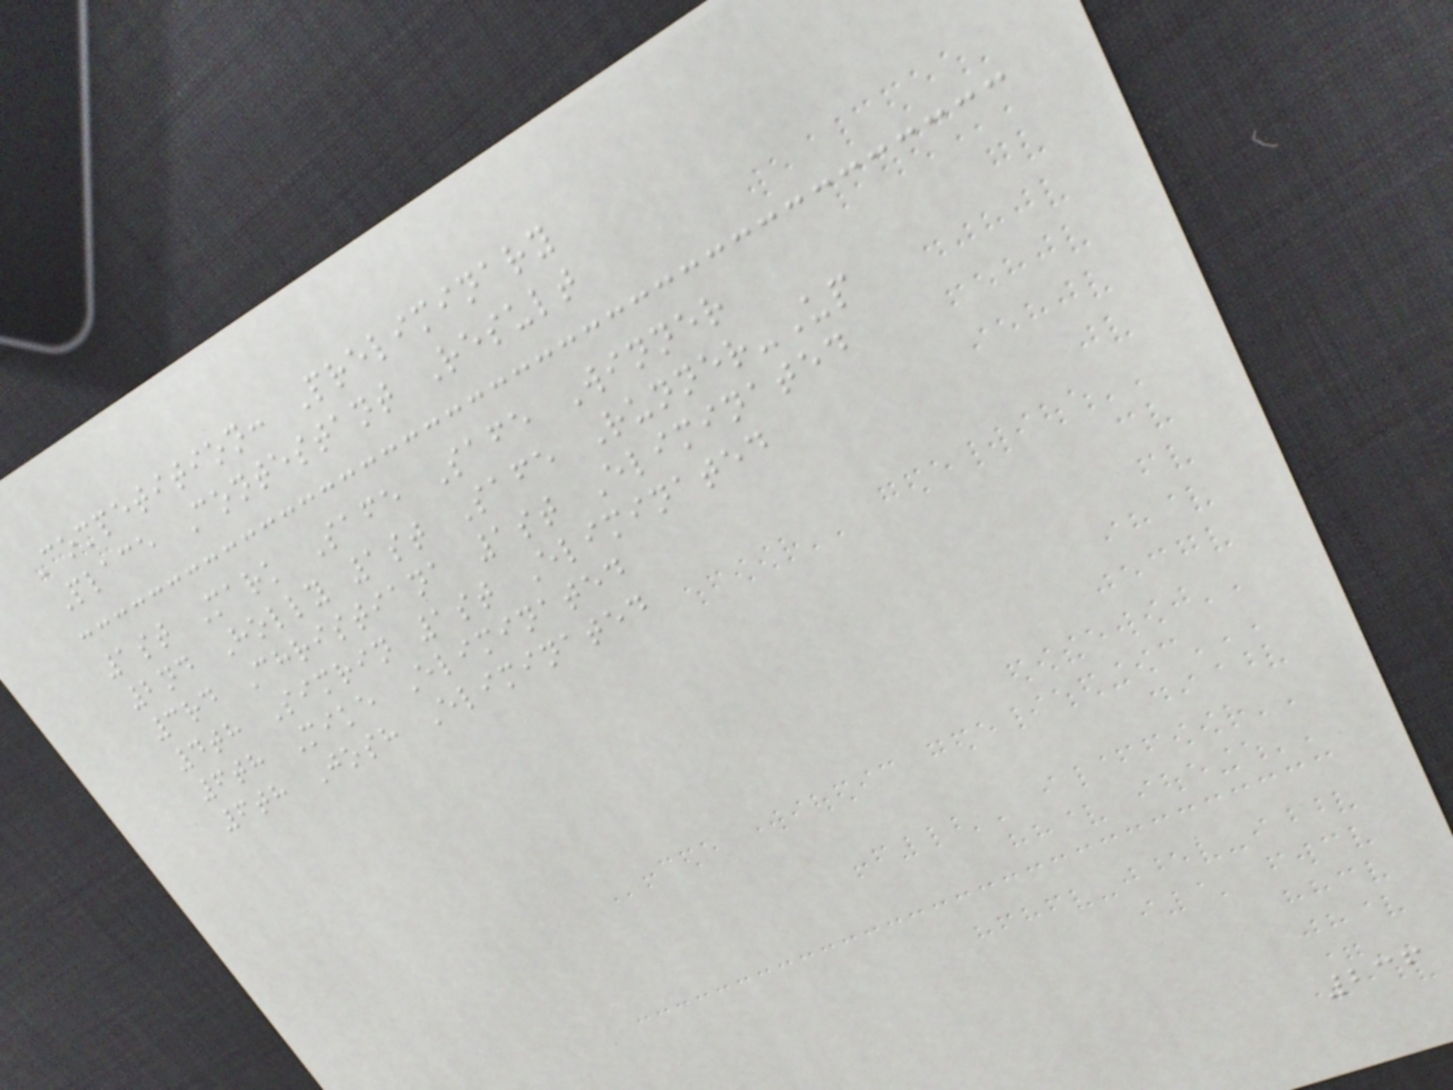Competition: Preliminary
Place Contestant Result
1st Mark Safe Safe Winner
2nd Holly 1st Safe Runner-Up
3rd Christiana 1st Eliminated
4th Simrin 1st Eliminated
6th Mike Eliminated
6th Josh Eliminated
236
